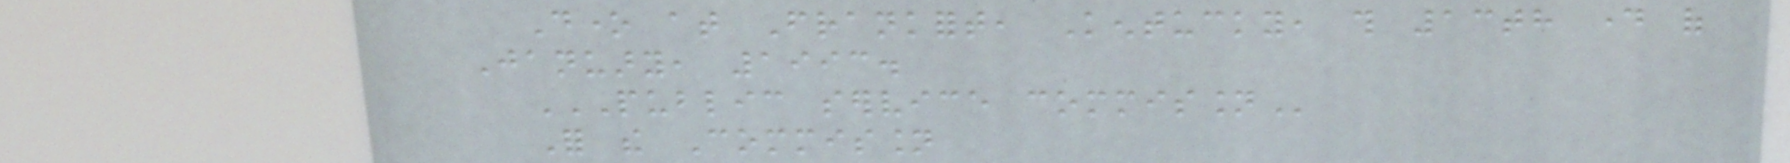Done at Frankfort, Kentucky, this 13th day of
January, 1993.
PUBLIC SERVICE COMMISSION
For the Commission
